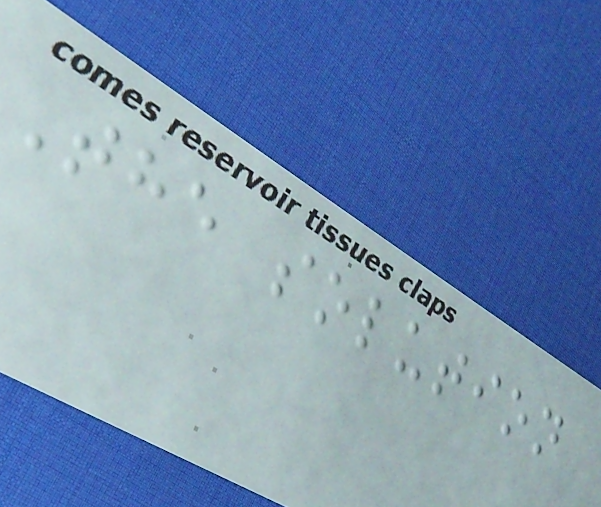The solution
